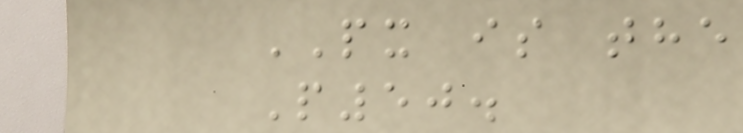PX is the
P50.
